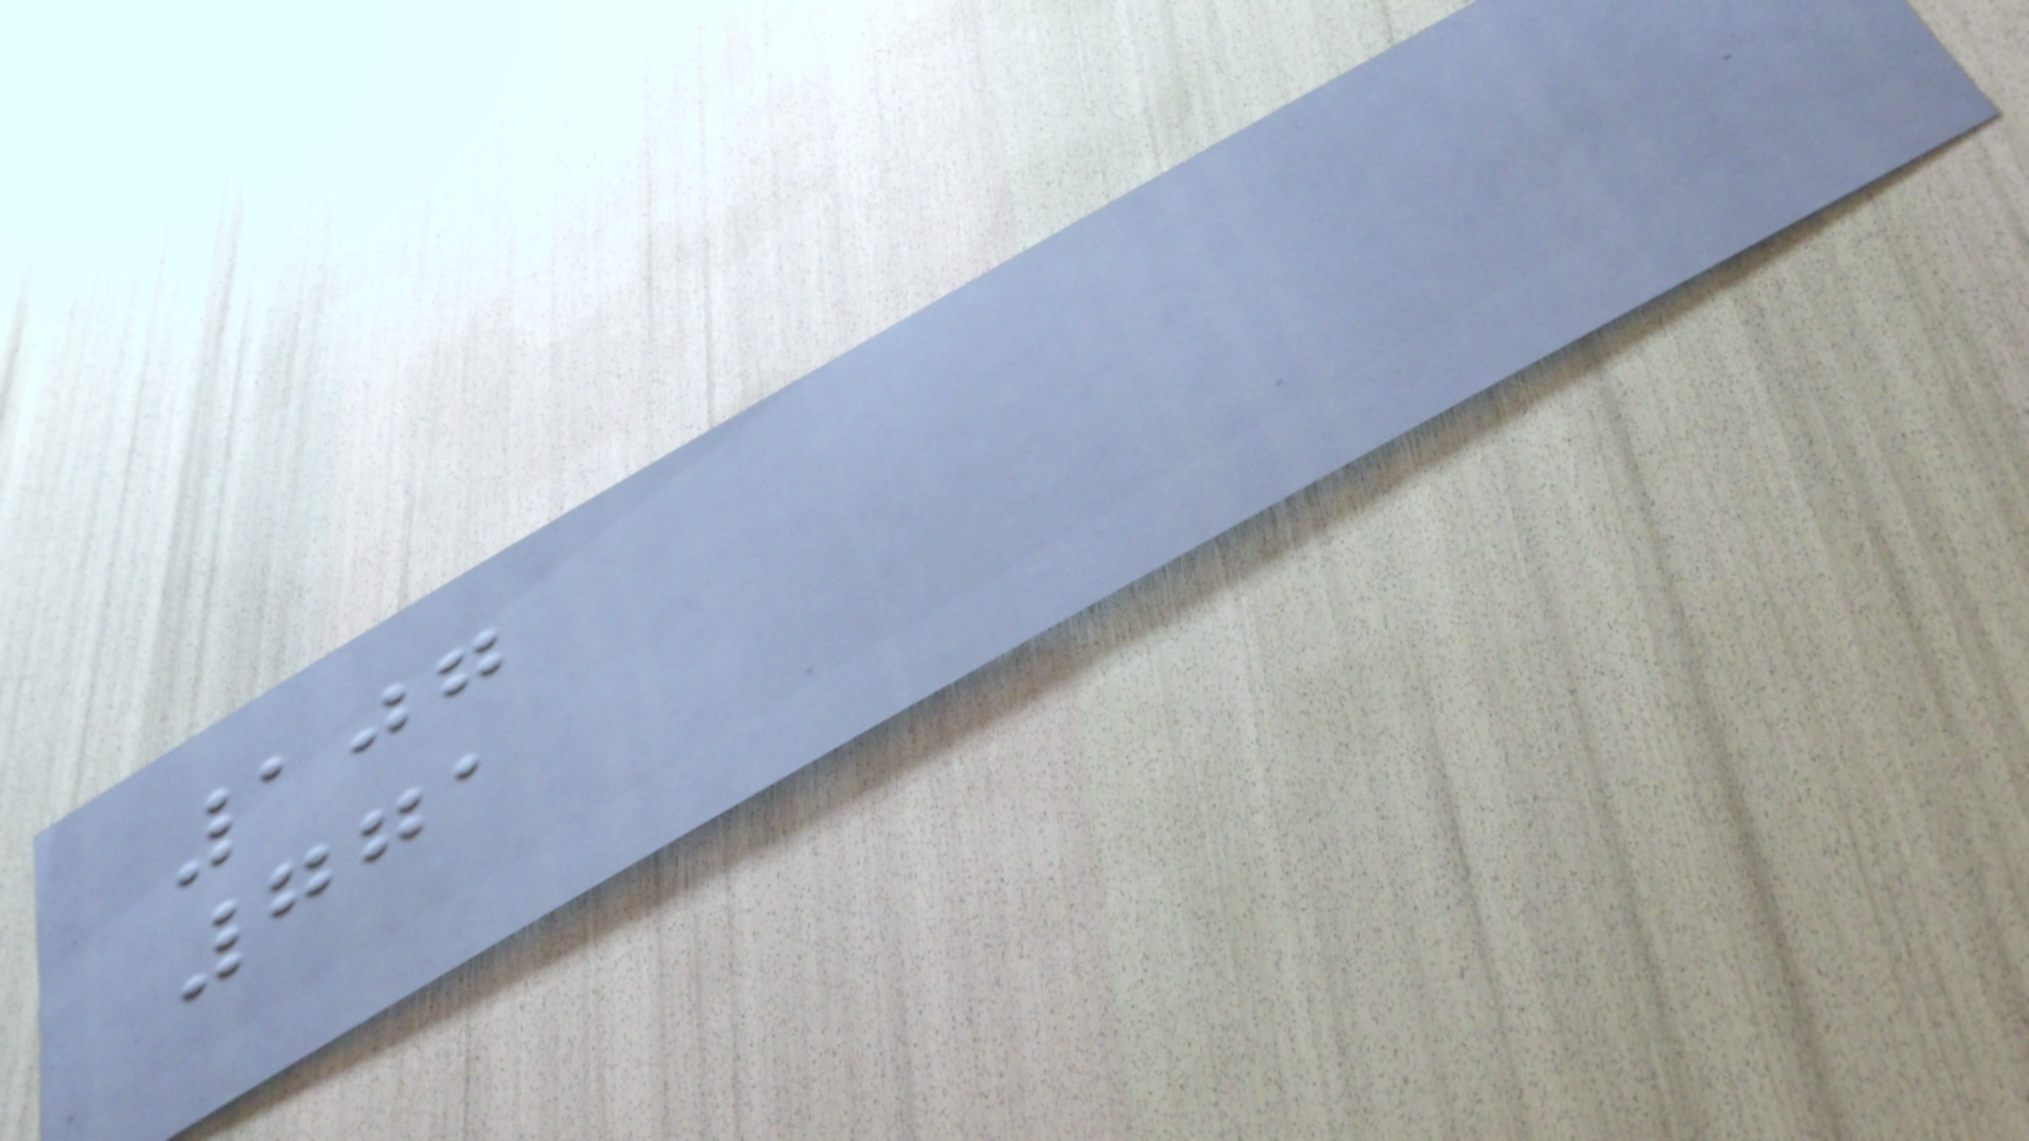107
771
